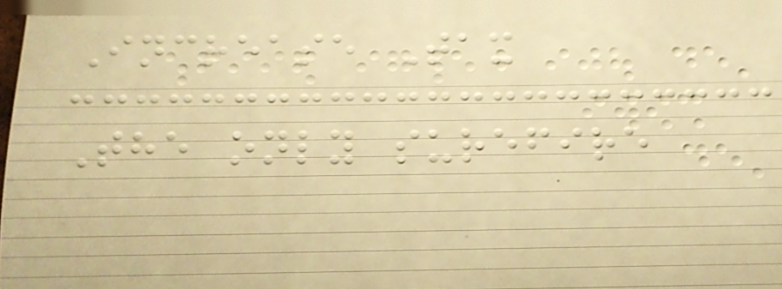Increase Tax
The only surefire
